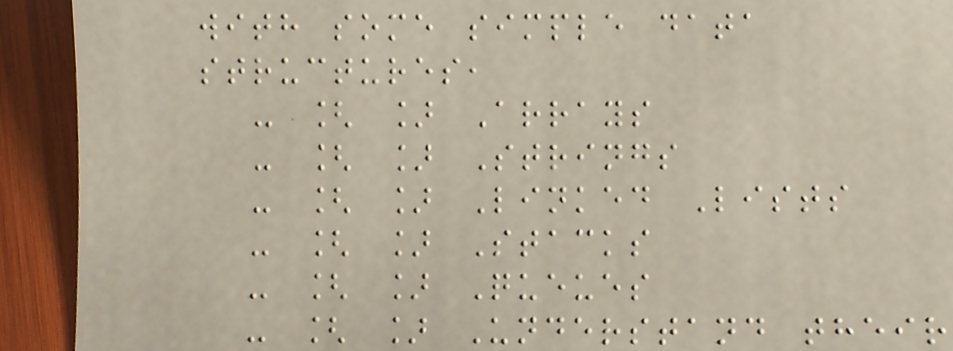with some simple data
structures,
- [ ] Arrays
- [ ] Strings
- [ ] Linked Lists
- [ ] Stacks
- [ ] Queues
- [ ] Understand their
